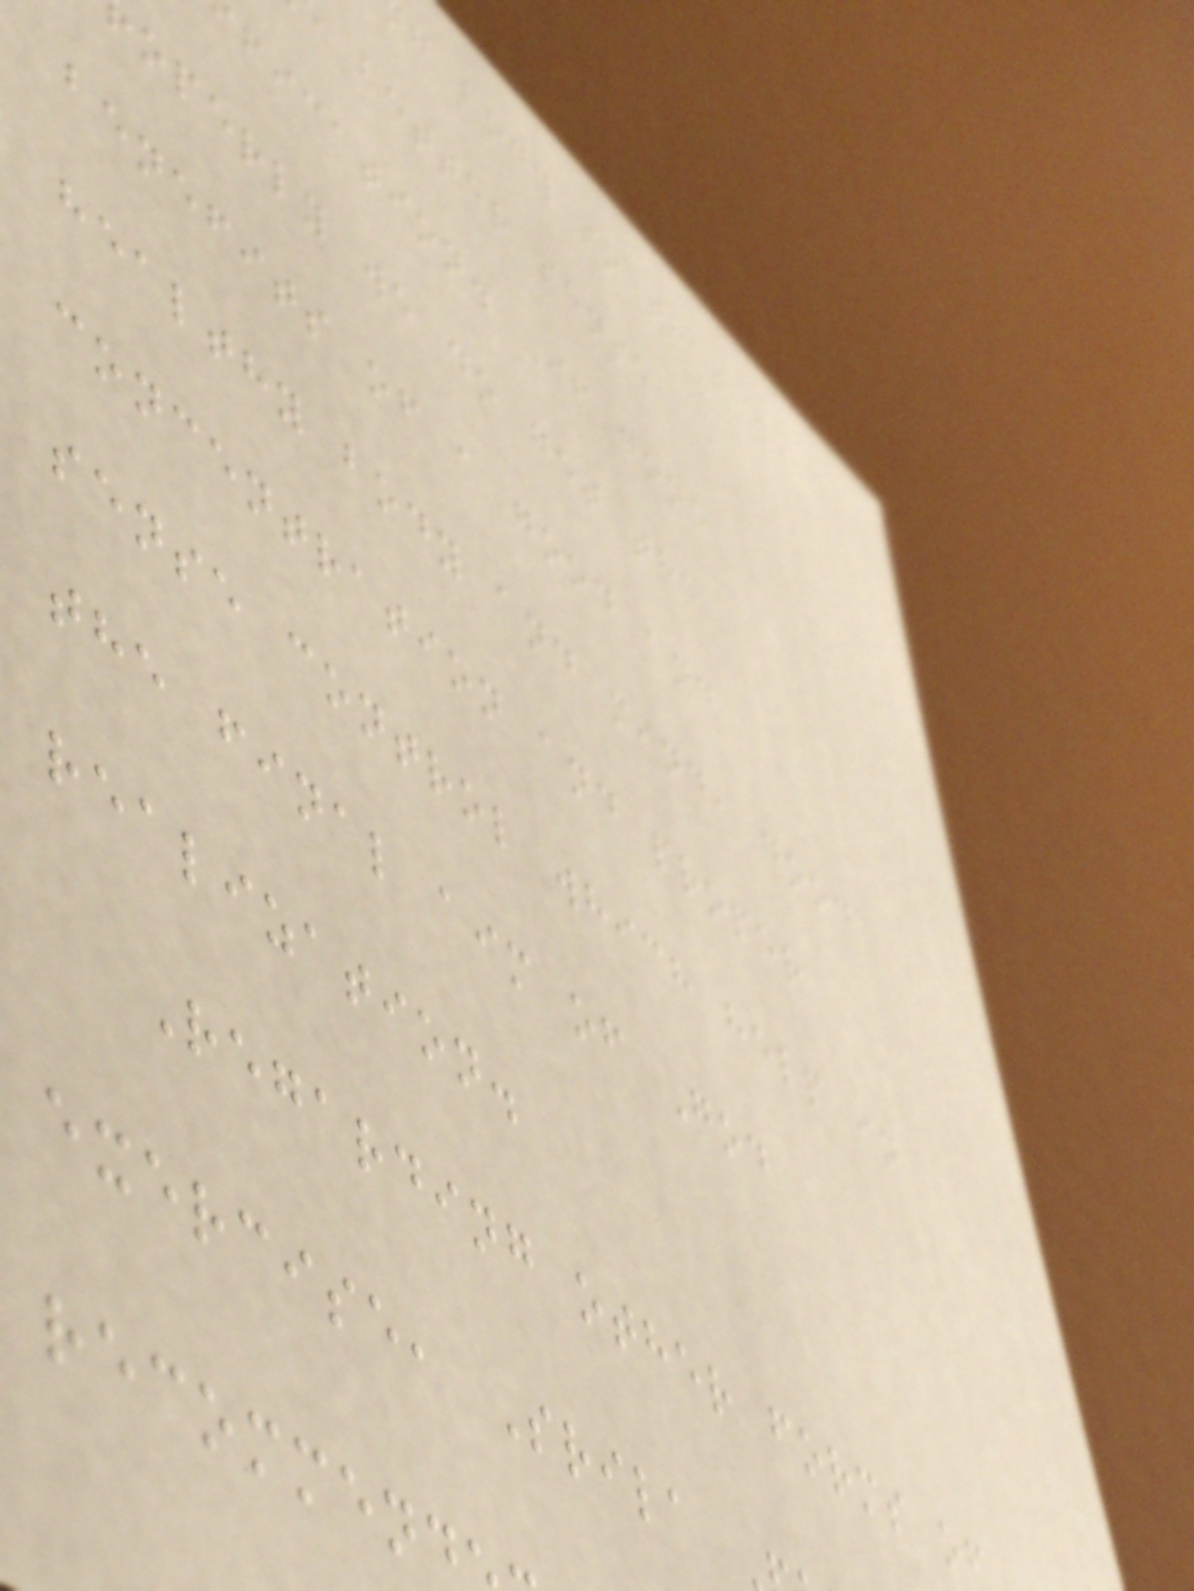g body so that we
better sense
fication. If done
operly we do get the
benefits of a good and
healthy body and mind, good
concentration and proper
sense control which help in
the final aim of God
realization.
Regarding other forms o
exercise, Srila
recommend
